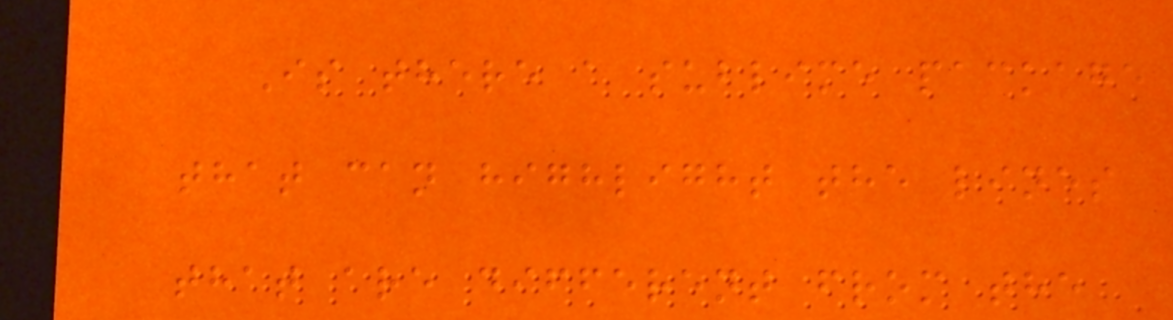Is there a sublime package
that can highlight the lines
that are different from the
